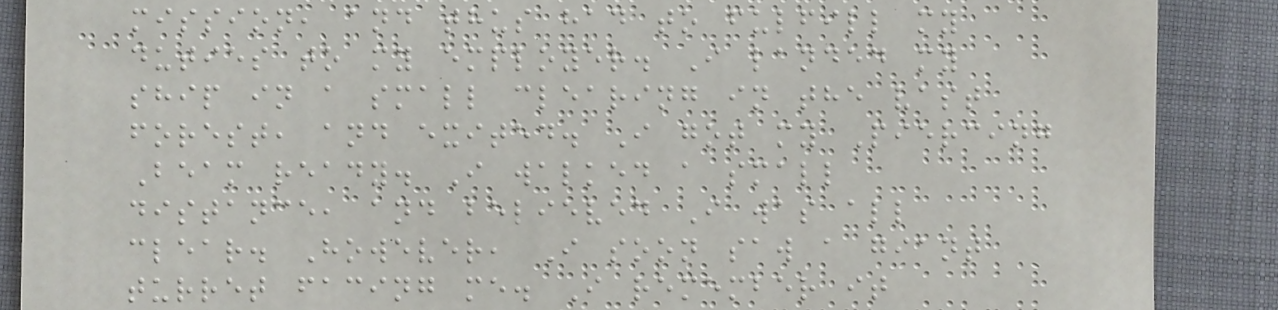mission, and thus had to fulfill my
duties to my employer. I landed my
ship in a small clearing in the vast
forest, and exited. I got my Piercing
Beam ready. I walked a small
distance, and believed I was all
clear. However, I soon saw a giant
turret facing me. I remember it
